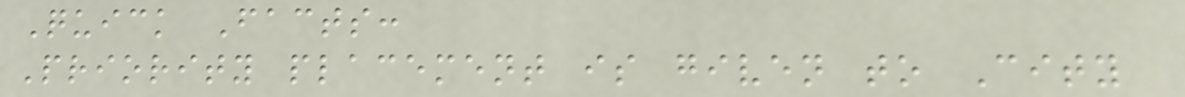Quick Facts:
Priority placement is given to City
